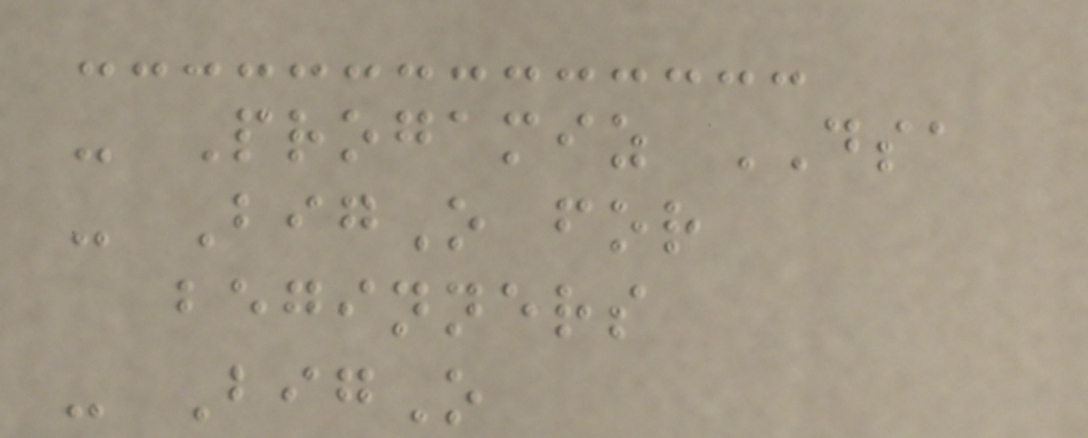- Progamiz DSA
- BigO for
beginners
- BigO
